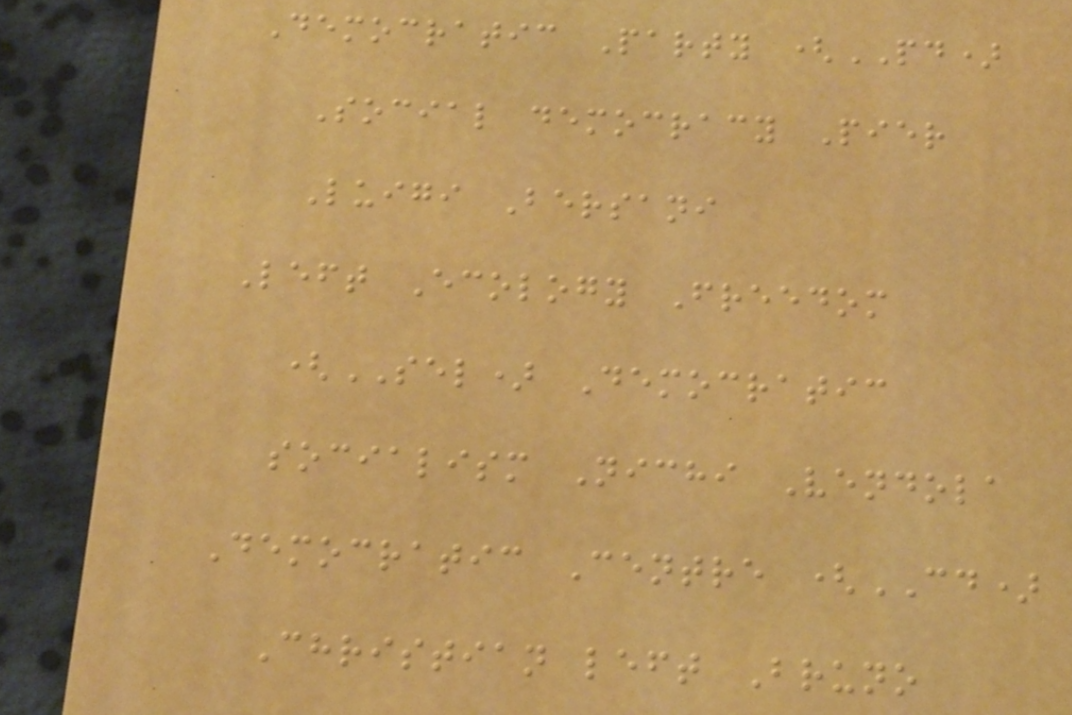Democratic Party (PD)
Social democracy Pier
Luigi Bersani
Left Ecology Freedom
(SEL) Democratic
socialism Nichi Vendola
Democratic Centre (CD)
Christian left Bruno
